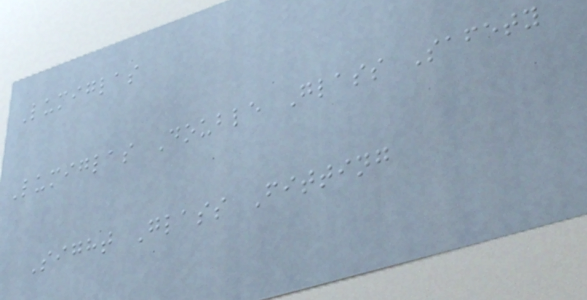Lumiglas
Lumiglas Double Glass Safety
Sight Glass Fitting
